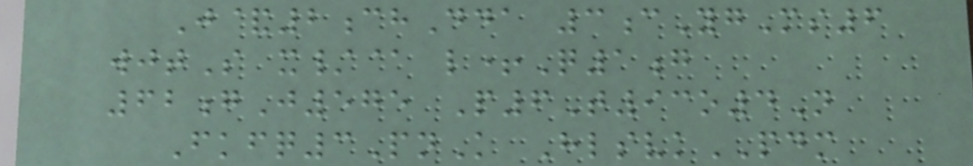J&2chDda 3cYgMs6
wjtS x/@ l+Q1g
62gJ575 P6T93o4N
Fkfq3PnK HlsvkPDM
